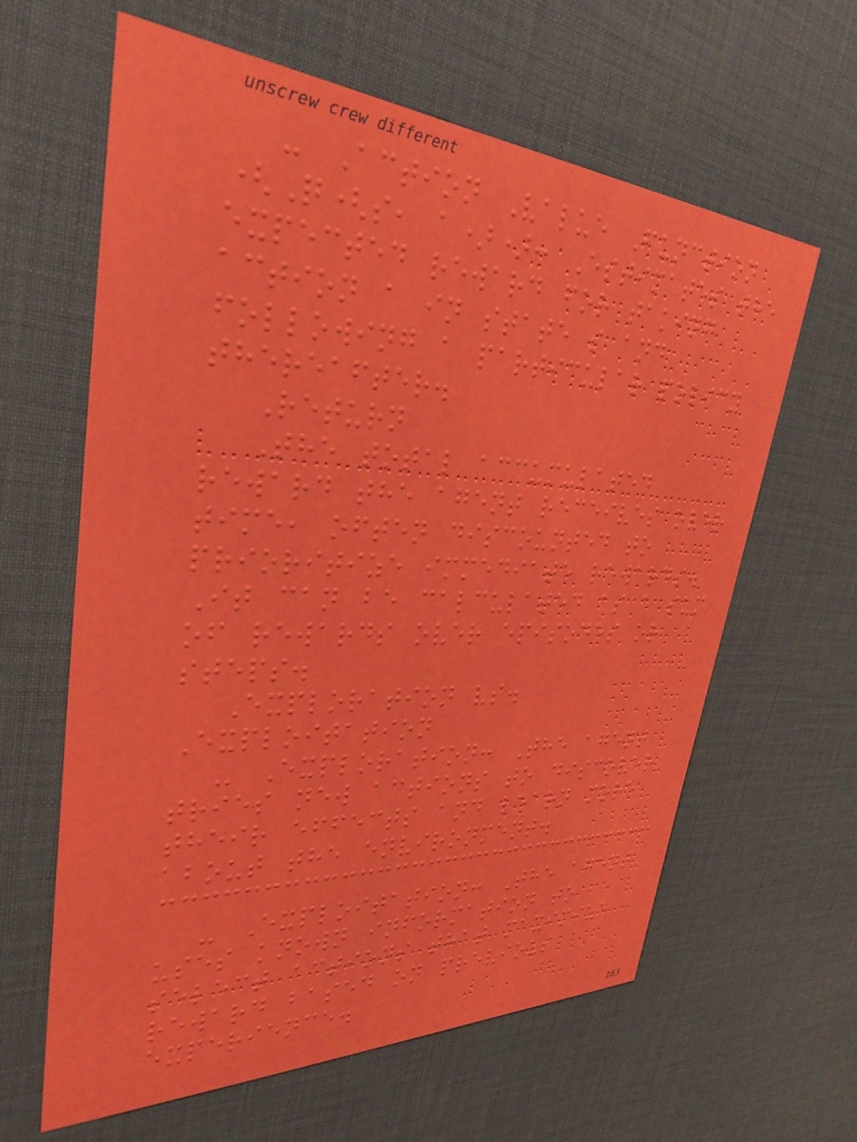- Action Value Function
(Q(s, a)): Estimates the
expected reward for taking
action a in state s and
following a particular policy
thereafter.
Return
The total accumulated
reward the agent receives over
time, often discounted to
prioritize immediate rewards.
It can be calculated as a sum
of rewards over episodes or
steps.
Exploration vs.
Exploitation
- Exploration: The agent
tries new actions to discover
their effects and learn more
about the environment.
- Exploitation: The agent
uses known information to
select actions that maximize
reward based on previous
experience.
